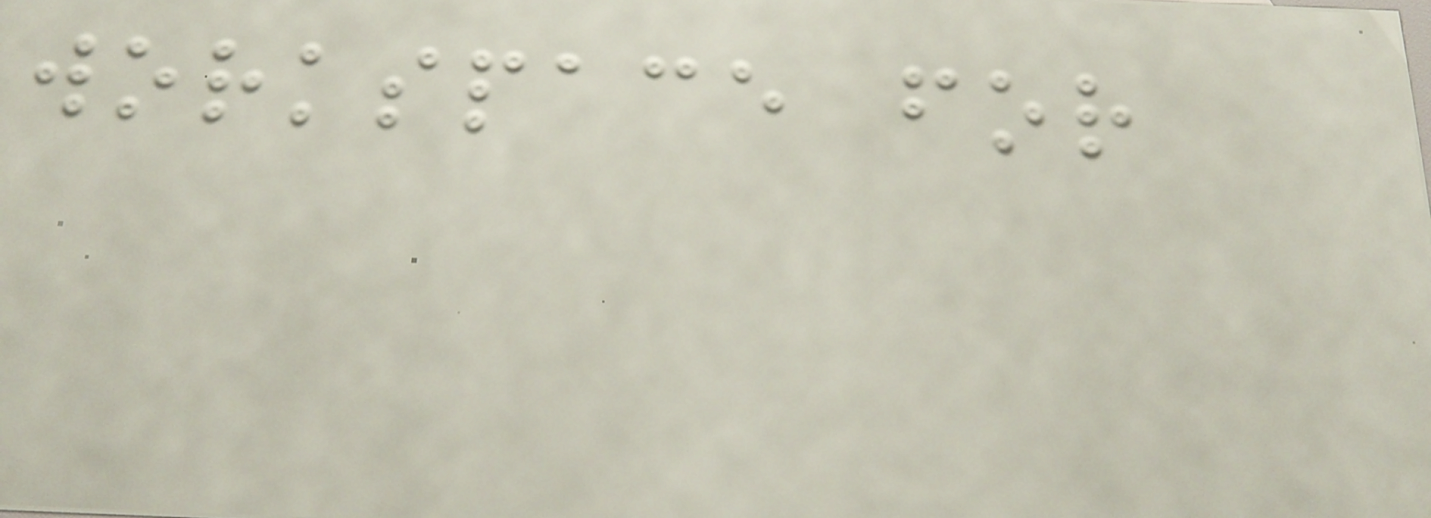workspace for
